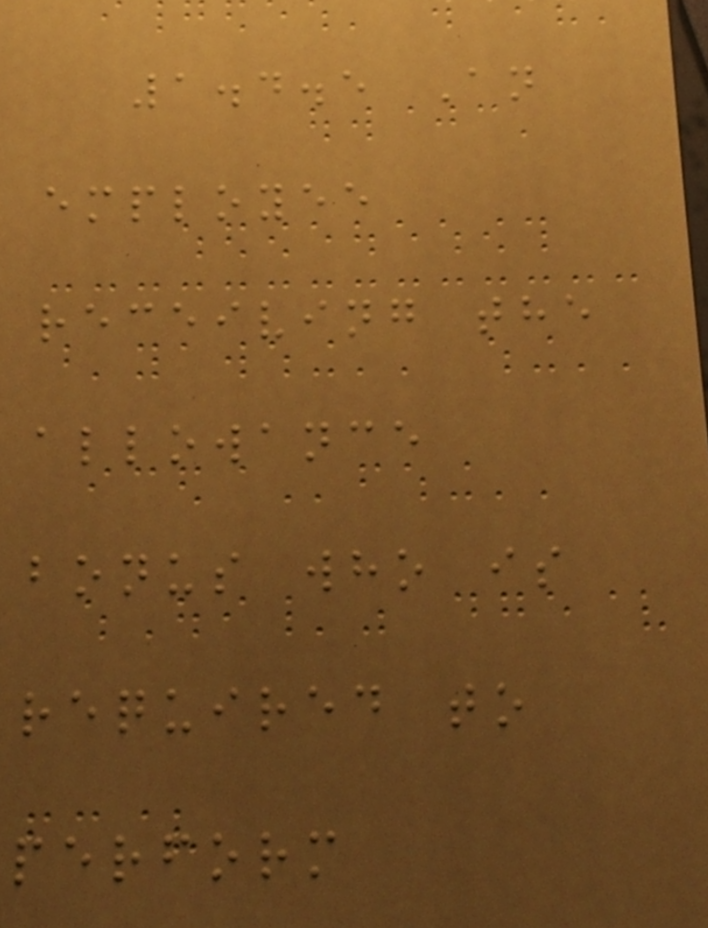1.4.5 An
employee
receiving the
allowance
bonus who is
required to
perform
